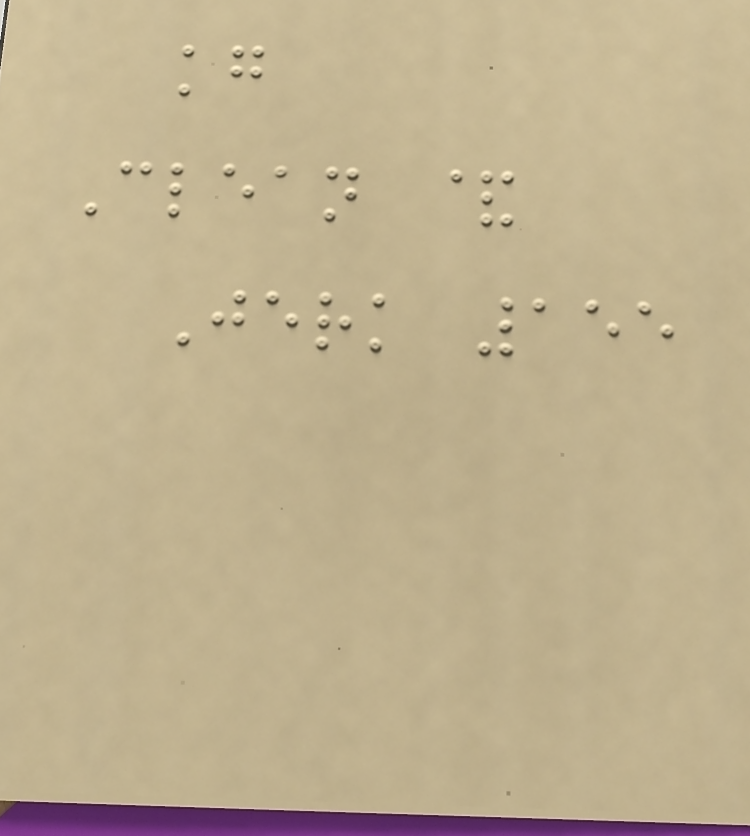kg
Clean &
Jerk 155
